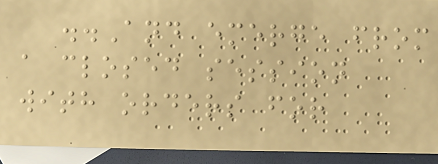..And emerge from
a closed session
with orders for
